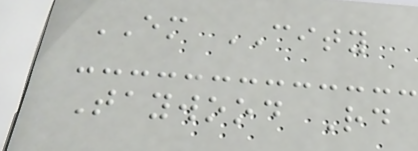EM CITY
Taywood Rd
